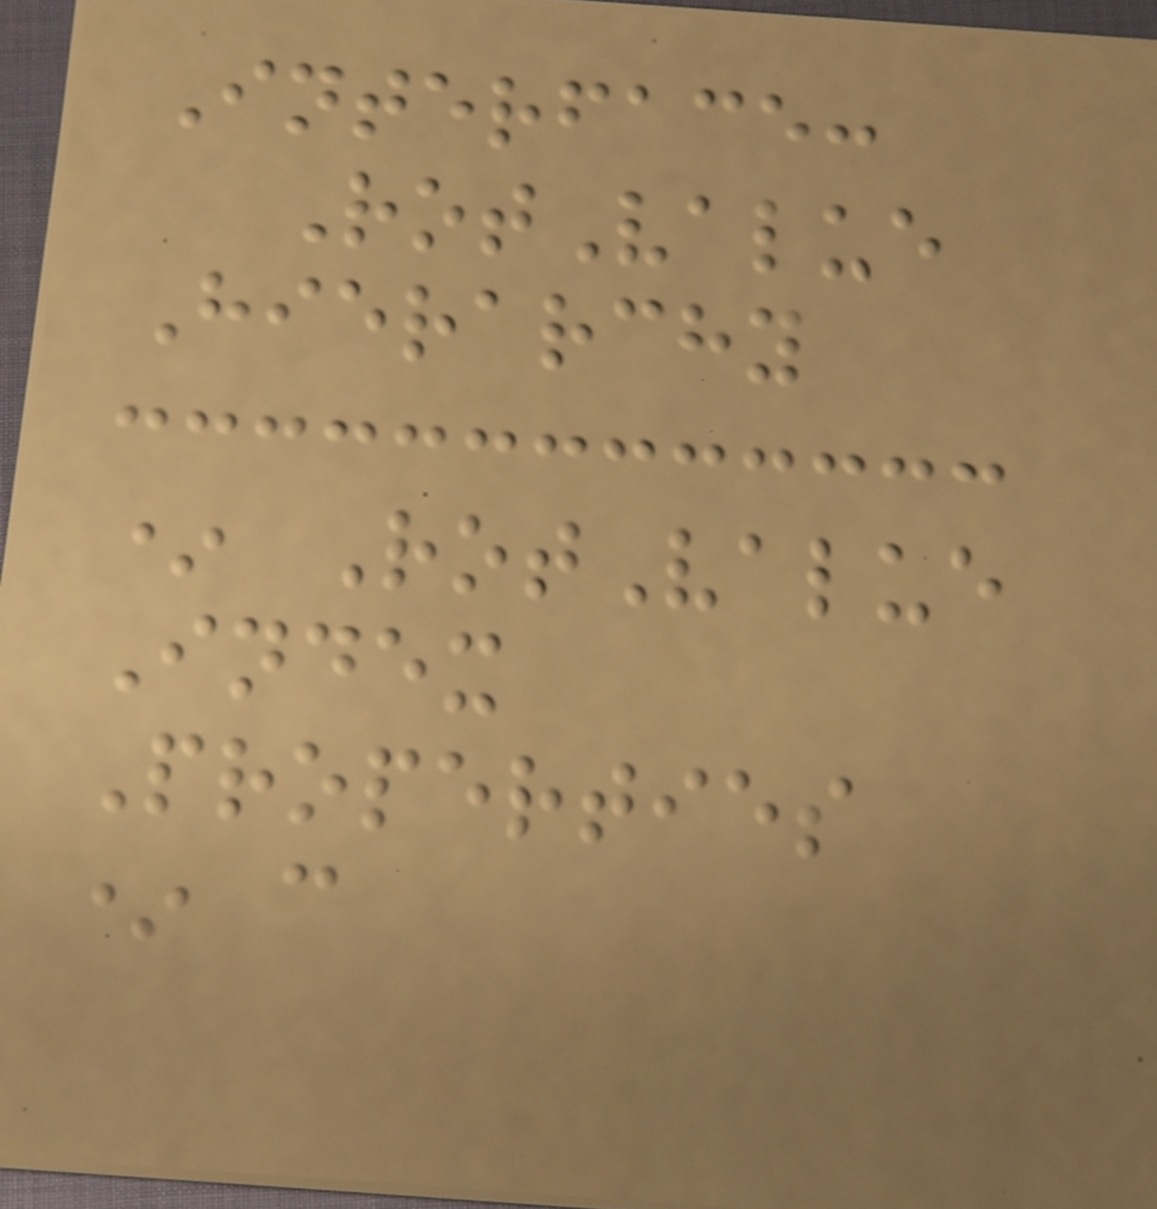Interface:
RotValue
Hierarchy
* RotValue
Index
Properties
* c
